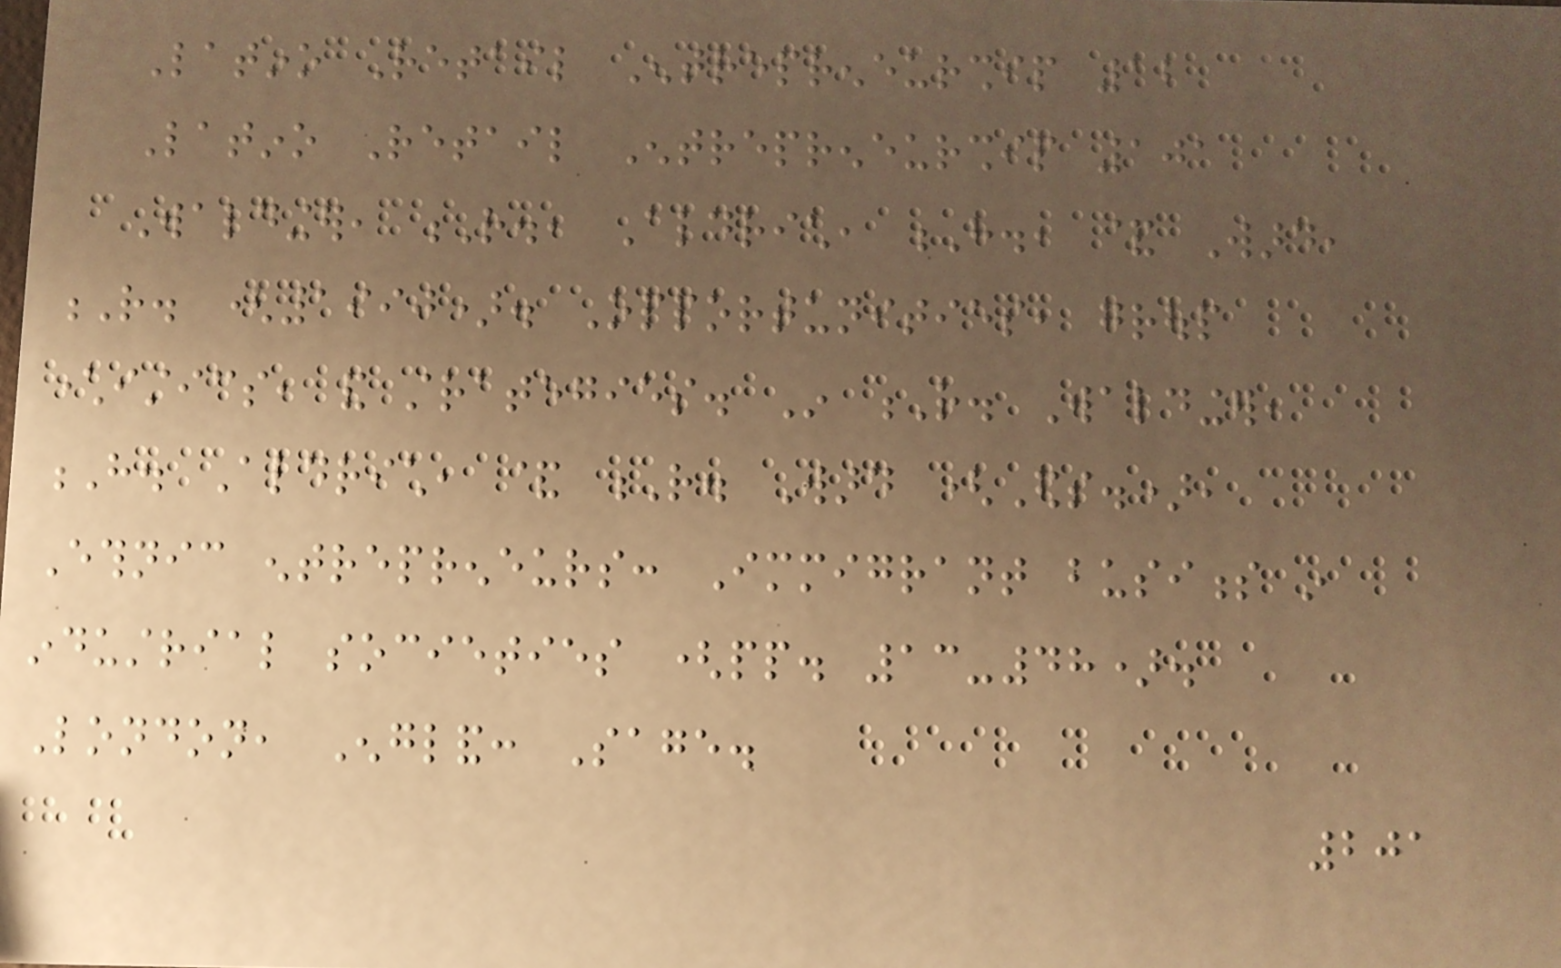Latino Retail Entrepreneurship 12
Latino Retail Entrepreneurship 101
Waldinger, R., Aldrich, H., & Ward,
R. (1990). Opportunities, group
characteristics, and strategies. In R. Waldinger,
H. Aldrich, & R. Ward (Eds.),
Ethnic entrepreneurs: Immigrant business in
industrial societies (pp. 13-48).
London, England: Sage.
201
